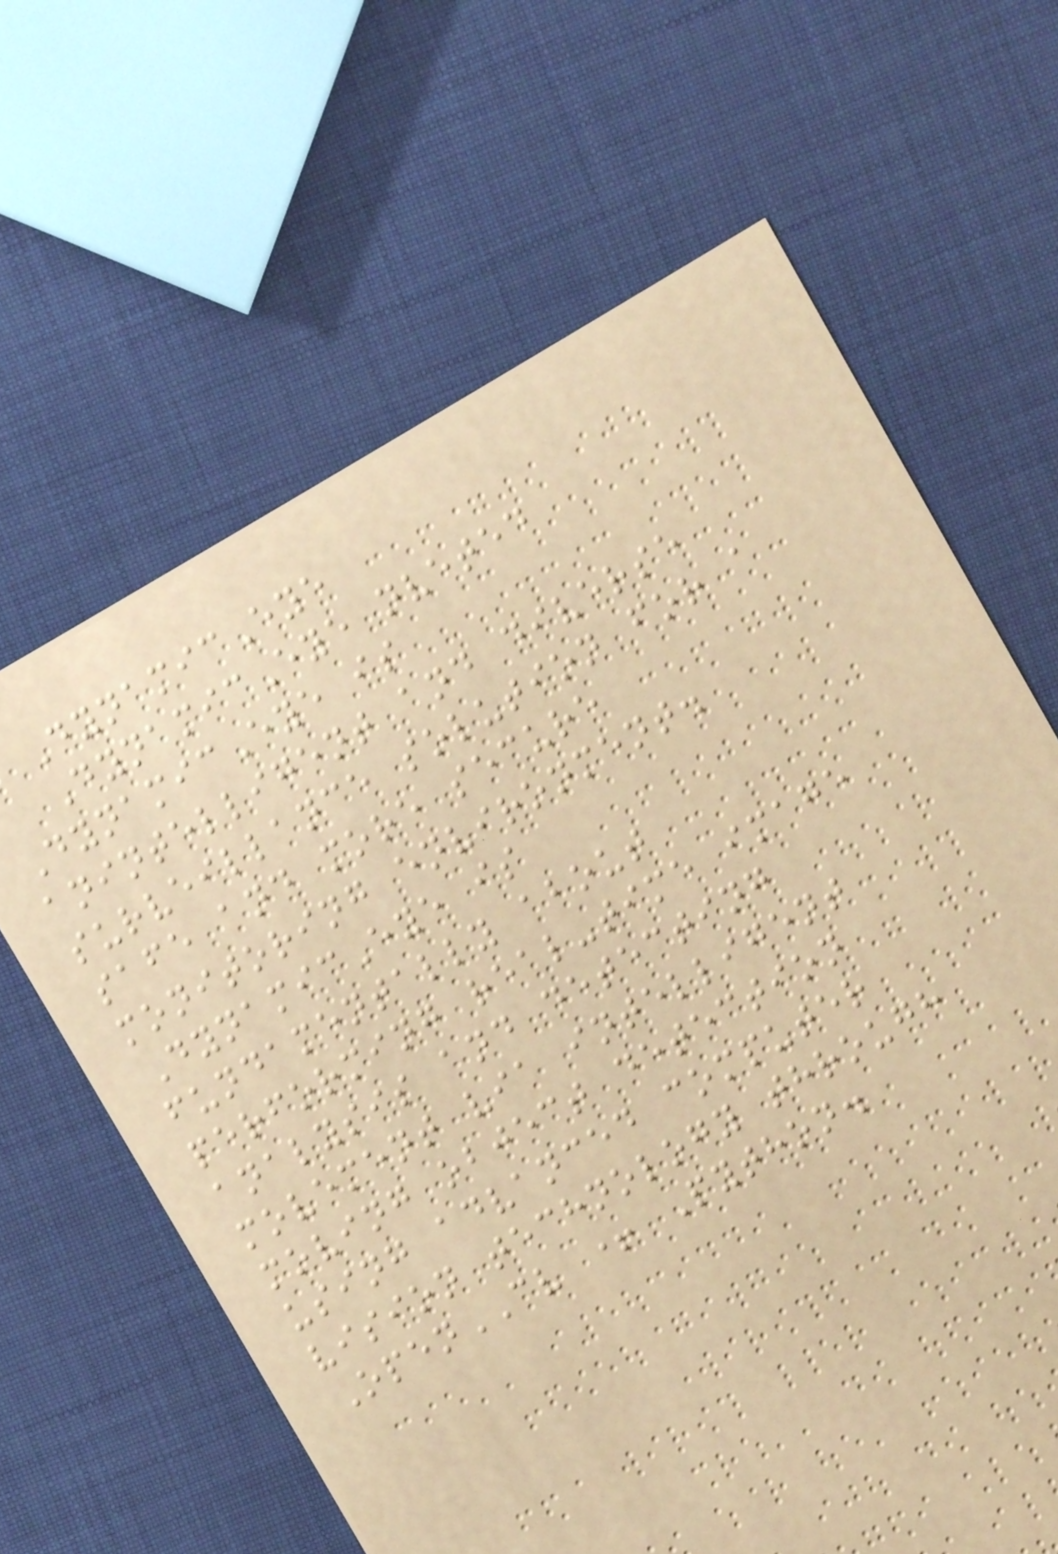DynamicEye
DynamicEye nveted
DynamicEye is
anintelligent and diverse
surveillance solution for a
safe and more secure
monitoring environment.
DynamicEye is
fundamentally about
performing real-time image
analysis and detecting
movement via intelligent
moving object detection
using advanced computer
vision technology through
OpenCV + Python.
